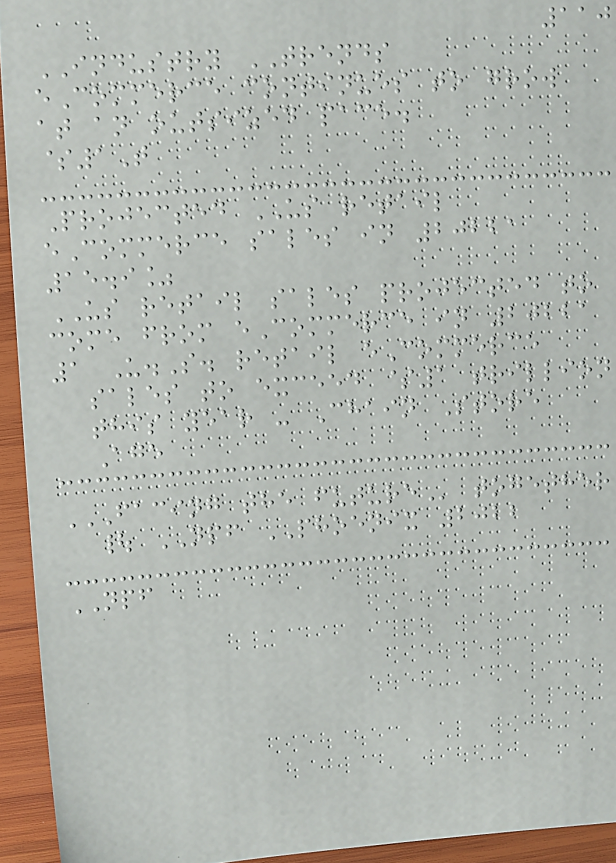110
INDUSTRY TRENDS
eCommerce continues to grow
at an outsized pace.
$1T
Projected US retail
eCommerce sales in 20221
15.9%
US retail sales projected to
come from eCommerce in 20221
1 U.S. retail eCommerce
sales to exceed $1 trillion
this year - Chain Store
Age
FACING THE FUTURE together
| NPF PHOENIX 2022
NPF
